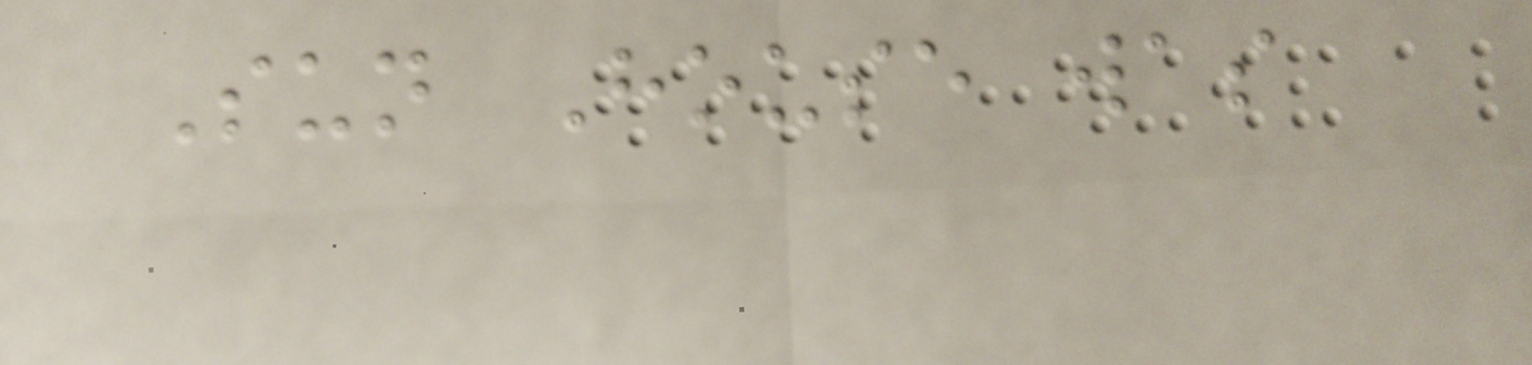Sun House was
